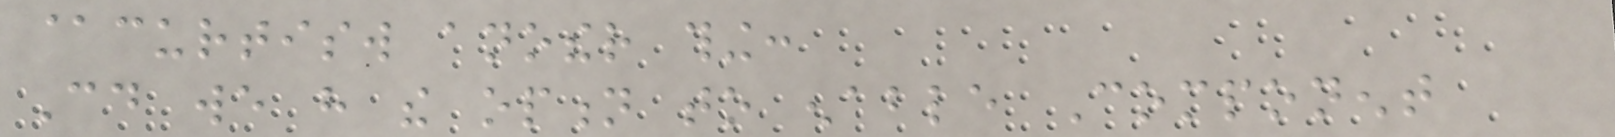@curtisw another thing:
Could we have the option to enable Component
